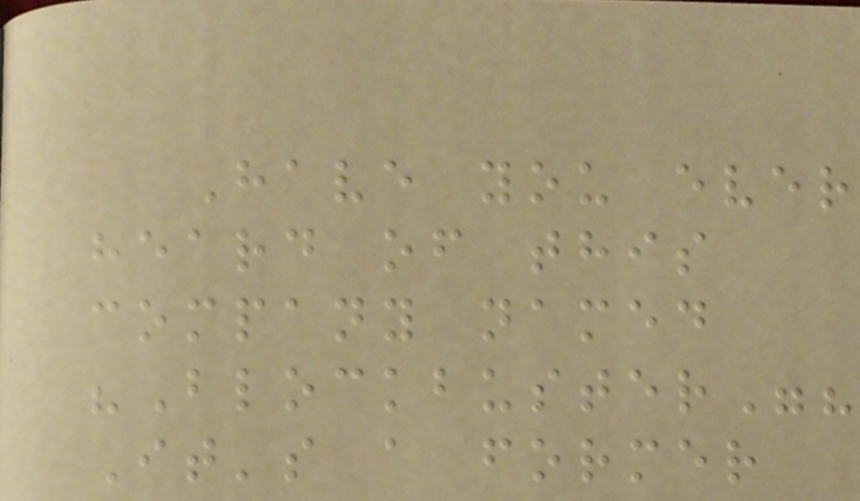Have you ever
heard of this
company named
"Blockbuster"?
It's a former
